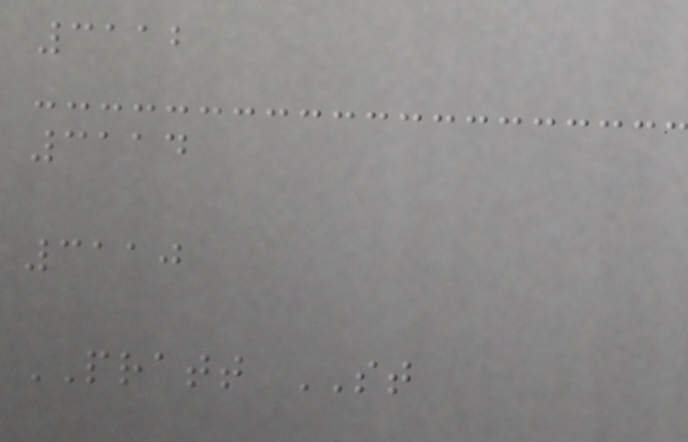3112
3114
3110
PRATT ST
